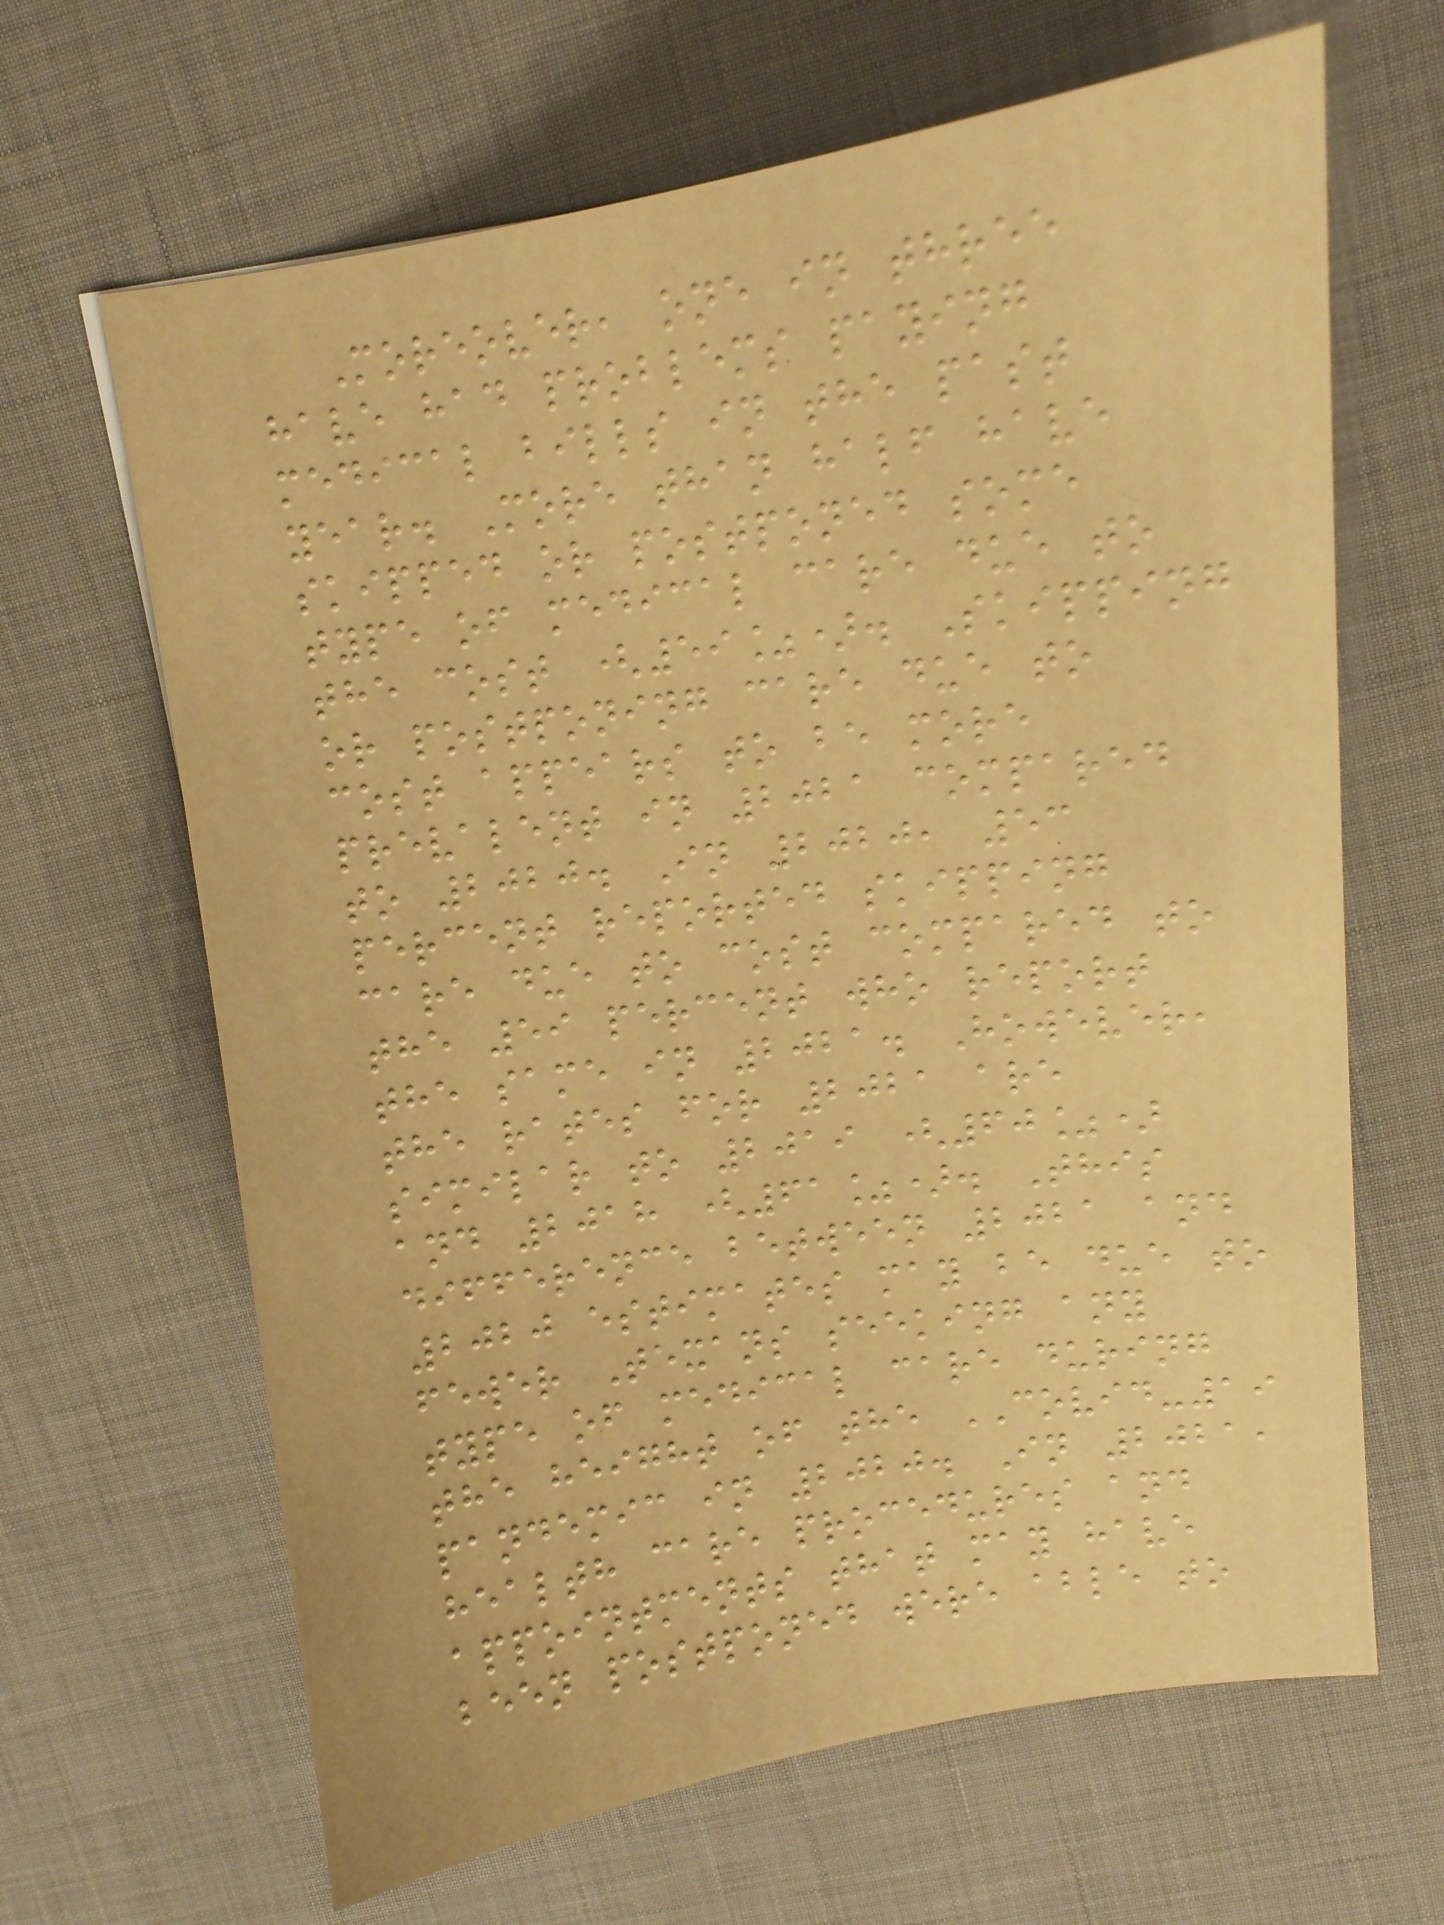Moreover, one in three
have had problems paying
medical bills in the past
year. More than half have
skipped or postponed some
type of medical care due to
the cost (59%). Skipping
or postponing care due to
cost appears to be more
prevalent in 2021 compared
to 2020. In 2020, 53
percent reported skipping
care due to cost compared to
the 59 percent who report
the same in 2021. However,
the rates for 2021 are
similar to 2019 (60%)
and 2018 (61%). This
difference between 2021 and
2020 estimates may be due to
fewer Texans seeking any
type of medical care during
the height of the COVID-19
pandemic in 2020. In 2021,
health care procedures and
appointments that may have
been postponed were able to
